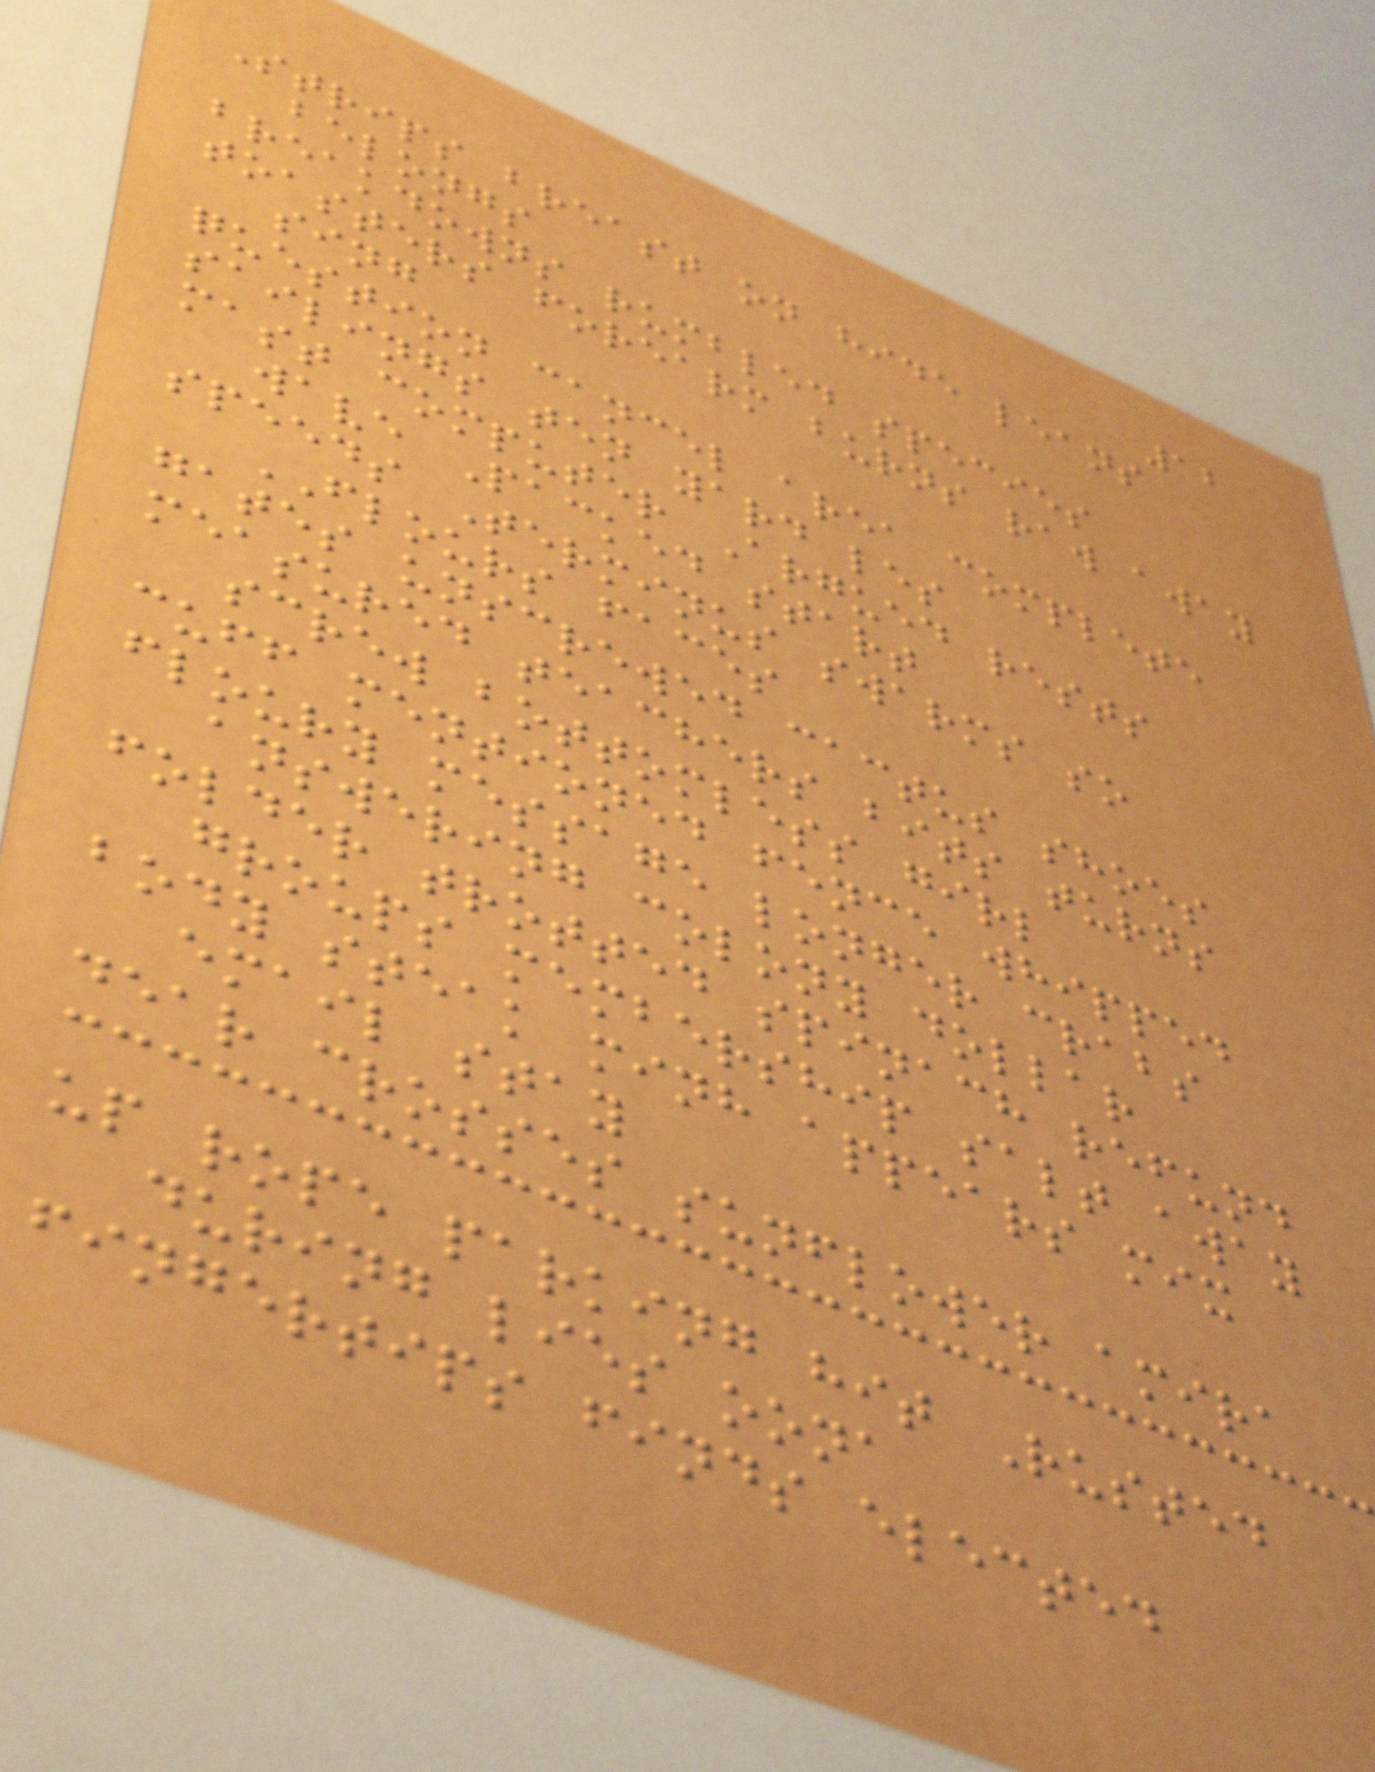12
Strips breast on hide leans
belongs
breakdowns rumbled species
toasters forearm burns raw away
sing
question cancel area complete
sailings ten yard les
mast computer Argued rests
wave Packed start
speeds Terminus swarms so
FLOURS faces
gates unscrewed cactus shoes
measured teachers bits turns
screw bottomless girl
cuff mentioned fence whipped
floury message longer crabs
answering colony dollar
folder trotted spinach refund
groups membership salt away
body steak minh appears mix
email stay
dear crosses sunflower amira
up rope parking hit Rusted
during lies oona
fingertips finds elected
